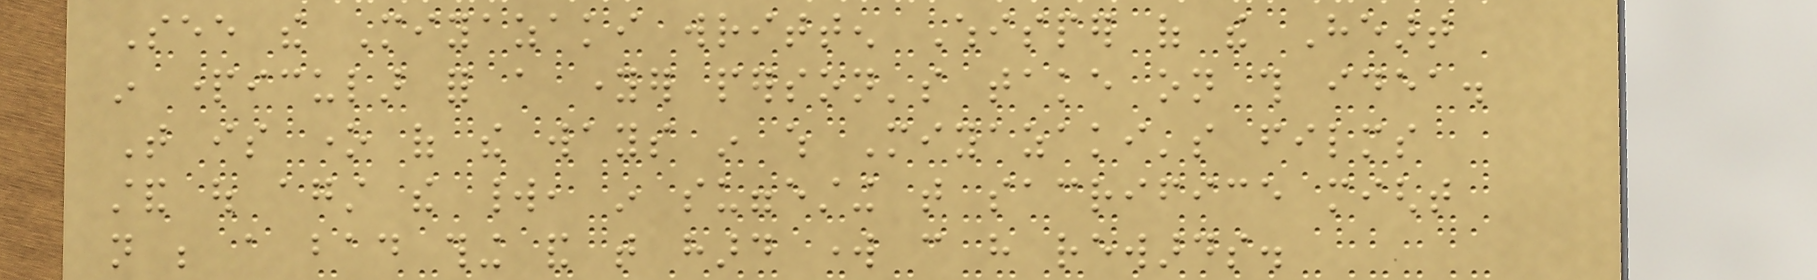See the Miyazaki written Whisper of the Heart
in particular for a younger person's take on this idea.
That is one of the ways in which Miyazaki's films
stand out against the world, in suggesting that sacrifice might
not be a bad thing and that hard work can have rewards.
